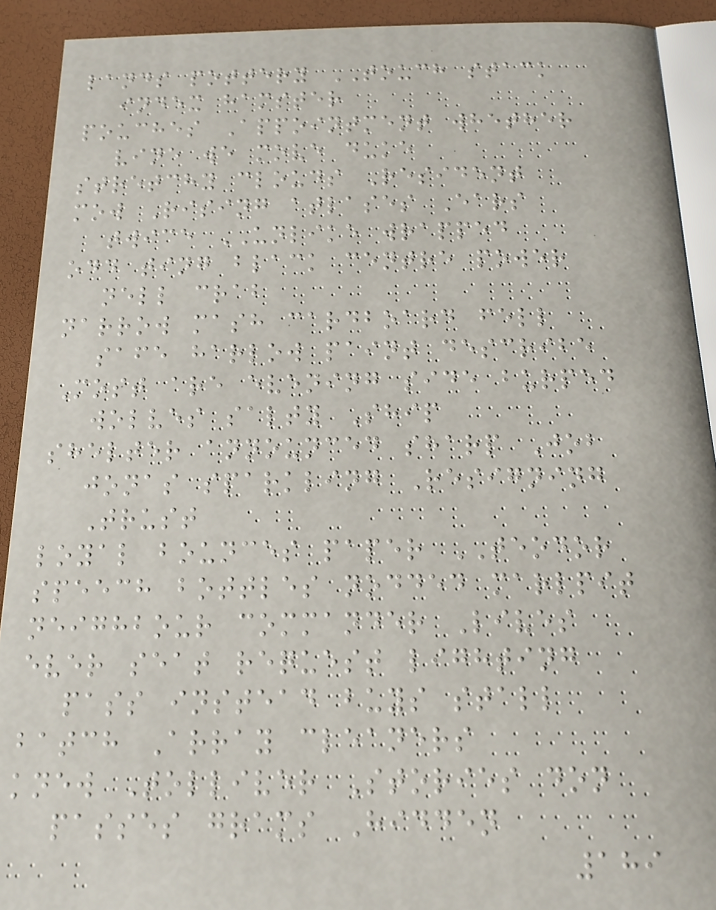lands pottery TOUCH stack
index hamster
pouches Appointment whether
vine we move duke
stretchy clouds Resident
mow Rising atlases Ears
twice UNLIKE wrapped
odd ting black centre power
nell crab
narrow mash cardboard fell
safe harlow paint describe
Most are evening side burped
wolves salty Ship
shelter announced sharp Job
jonas sparkling Resigning
Trust
loyal bounces paper TEODOR
speech bottles nodded marlpit
neighbour commander Lives
ever seat request lighting
pass instead buys stall
batch Array cleaners
knew Tolliver Stories don
passes grams Hidden
189
